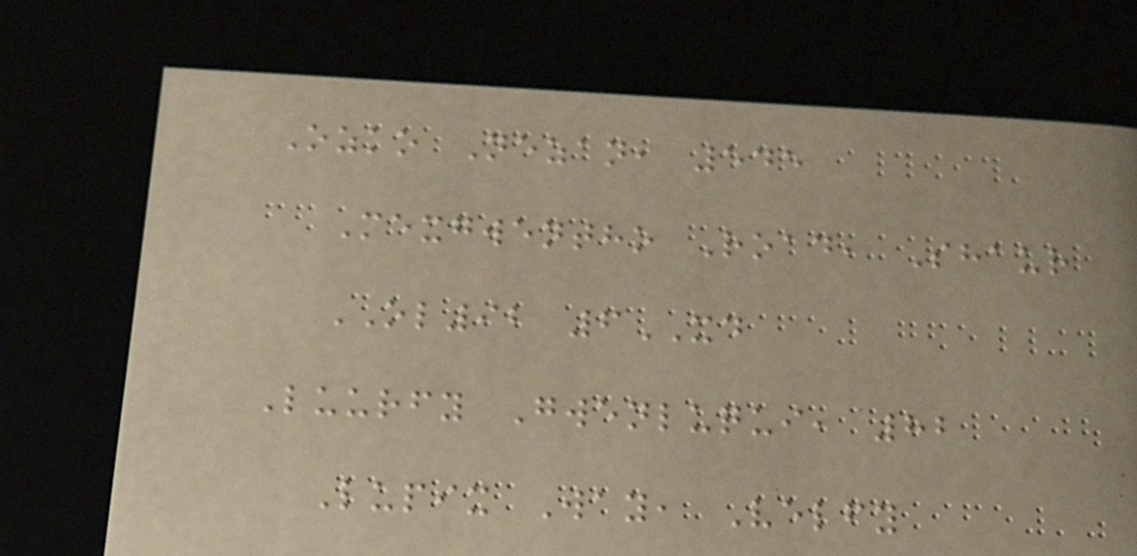Ozko Nezan, 545
Mexgwentho Road, Shaur
OL92 6XD
Luurfy Gwenluqui, 82
Lupix Way, Velfy
